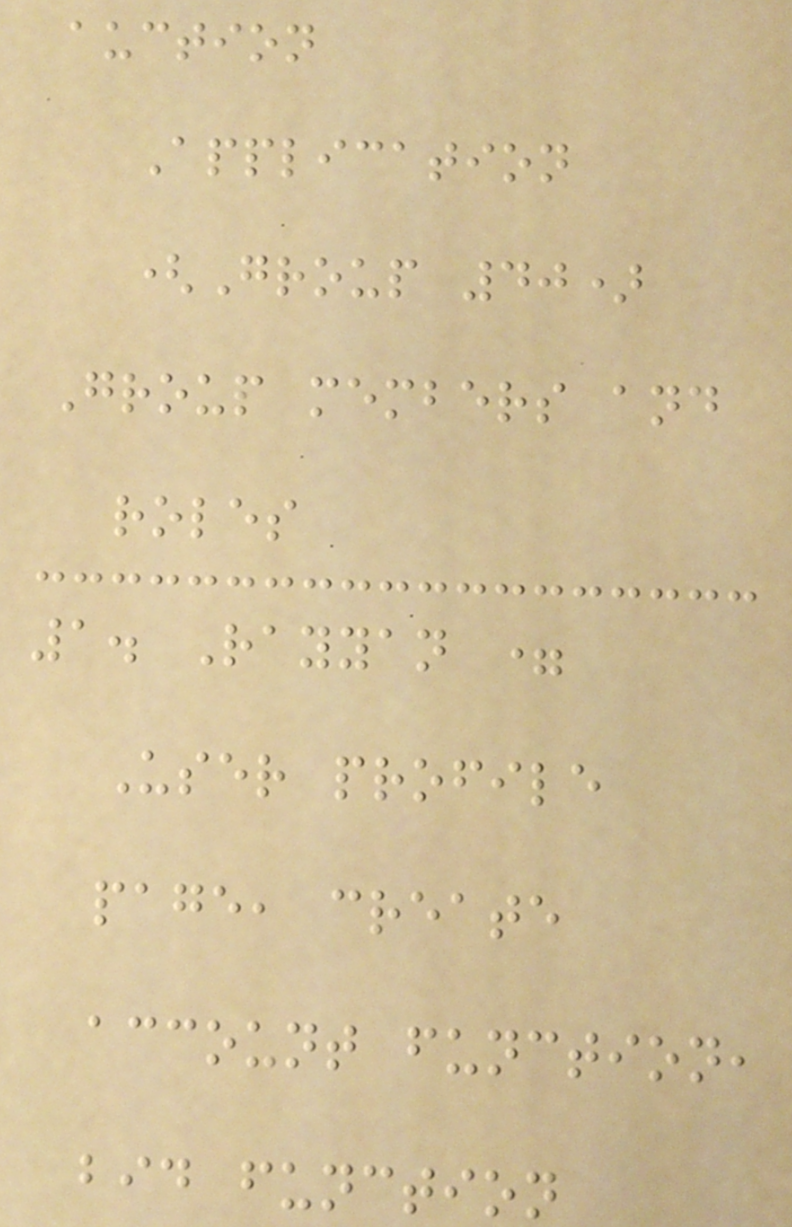auction
Application
(Group 40)
Group members and
roles
1. Rayyan =
User profile
page, create
account function,
bid function
